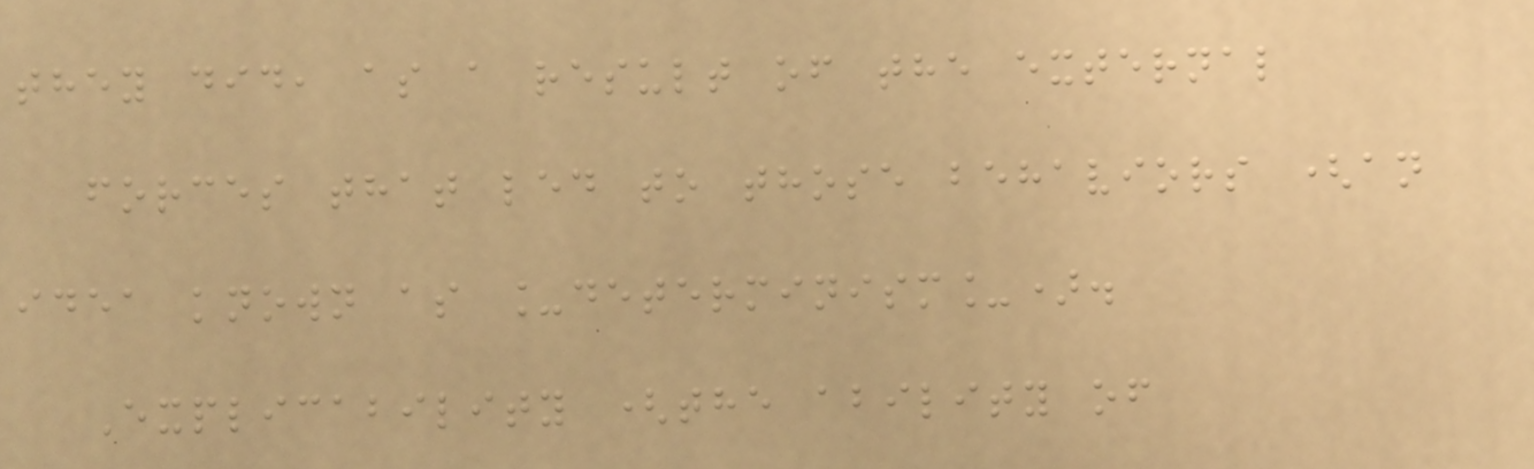they did, as a result of the external
forces that led to those behaviors (an
idea known as _determinism_).
Explicability (the ability of
